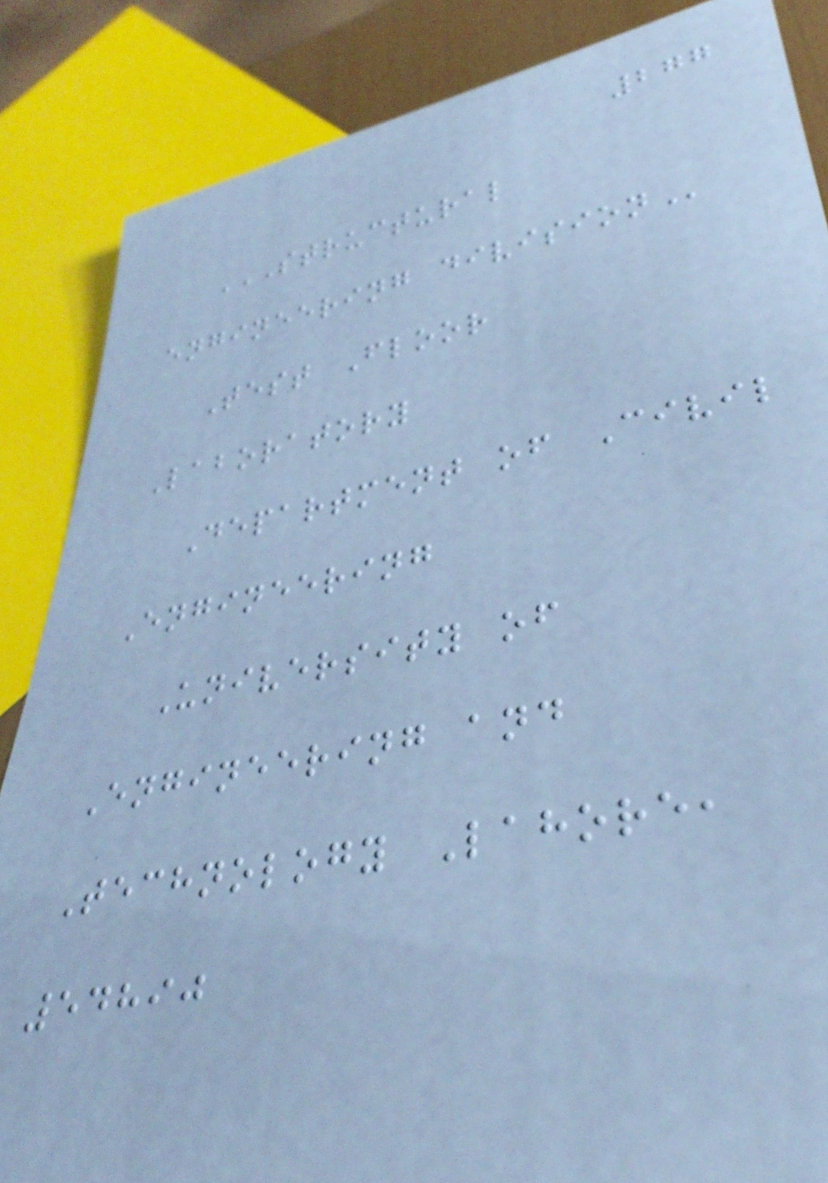277
STRUCTURAL
ENGINEERING DIVISION
Test Floor
Laboratory
Department of Civil
Engineering
University of
Engineering and
Technology Lahore,
54890
